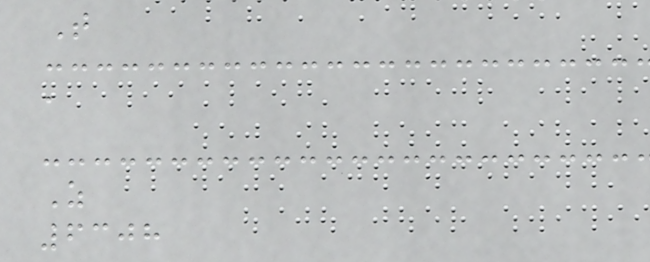T
a
Z
6308
